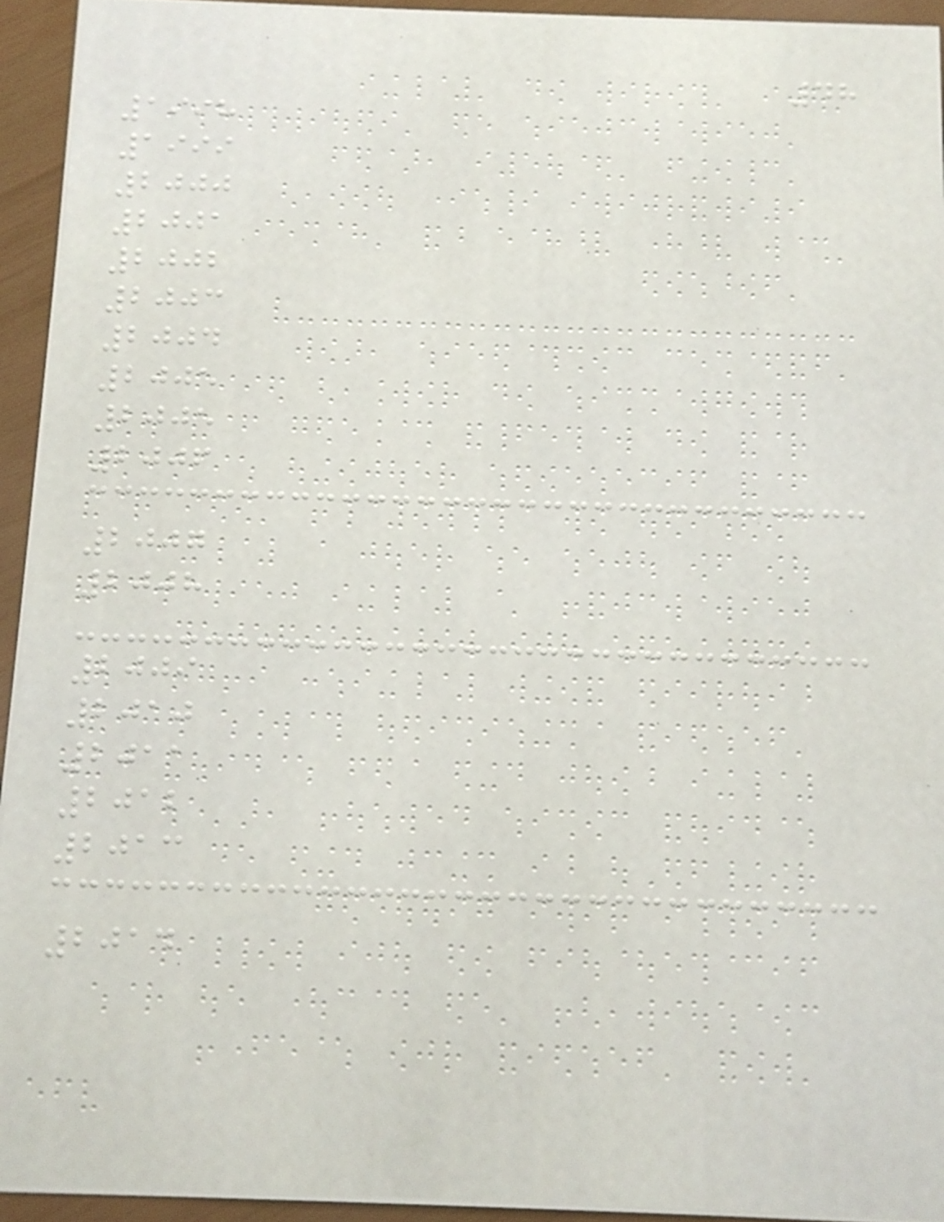48
1998
1999
2000
2001
2002
2003
2004
2005
2005
2006
2007
2008
2009
2010
2011
2012
2013
2014
